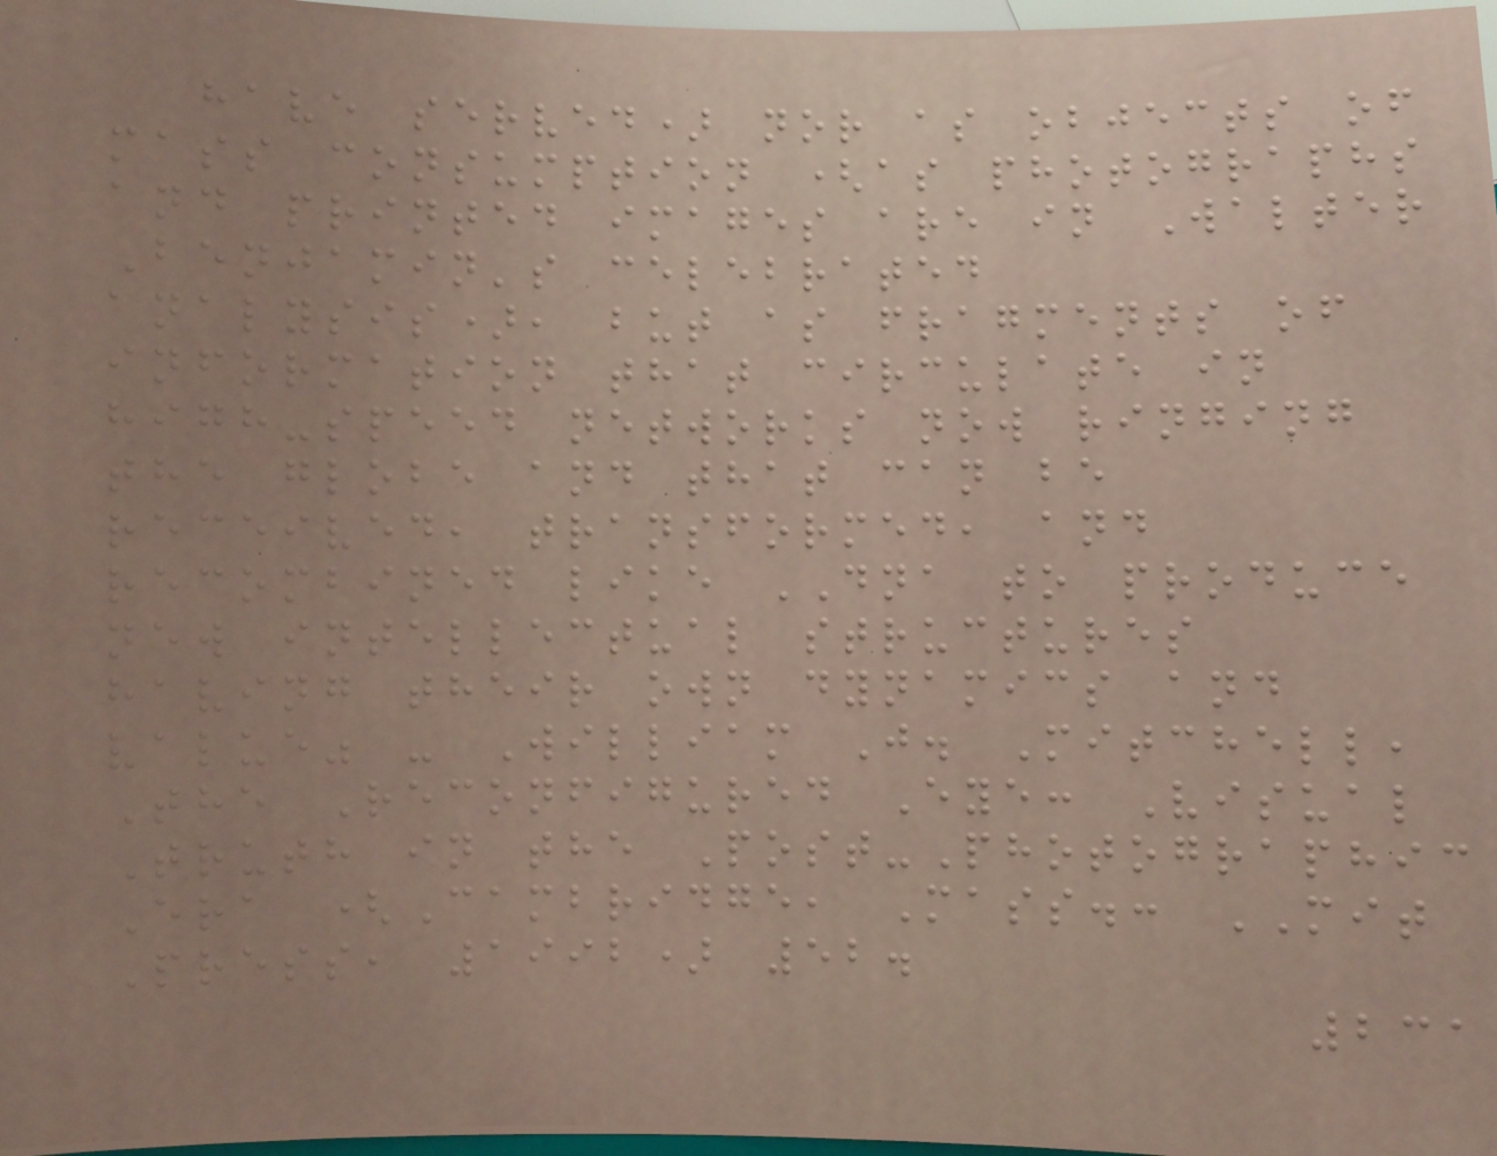have served) nor as objects of
mass consumption (as photographs
and printed images are in Walter
Benjamin's celebrated
analysis), but as fragments of
information that circulate in
high-speed networks now ringing
the globe and that can be
received, transformed, and
recombined like DNA to produce
new intellectual structures
having their own dynamics and
value" - William J. Mitchell,
The Reconfigured Eye: Visual
Truth in the Post-Photographic
Era (Cambridge, Mass.: MIT
Press, 1992) 52.
231
